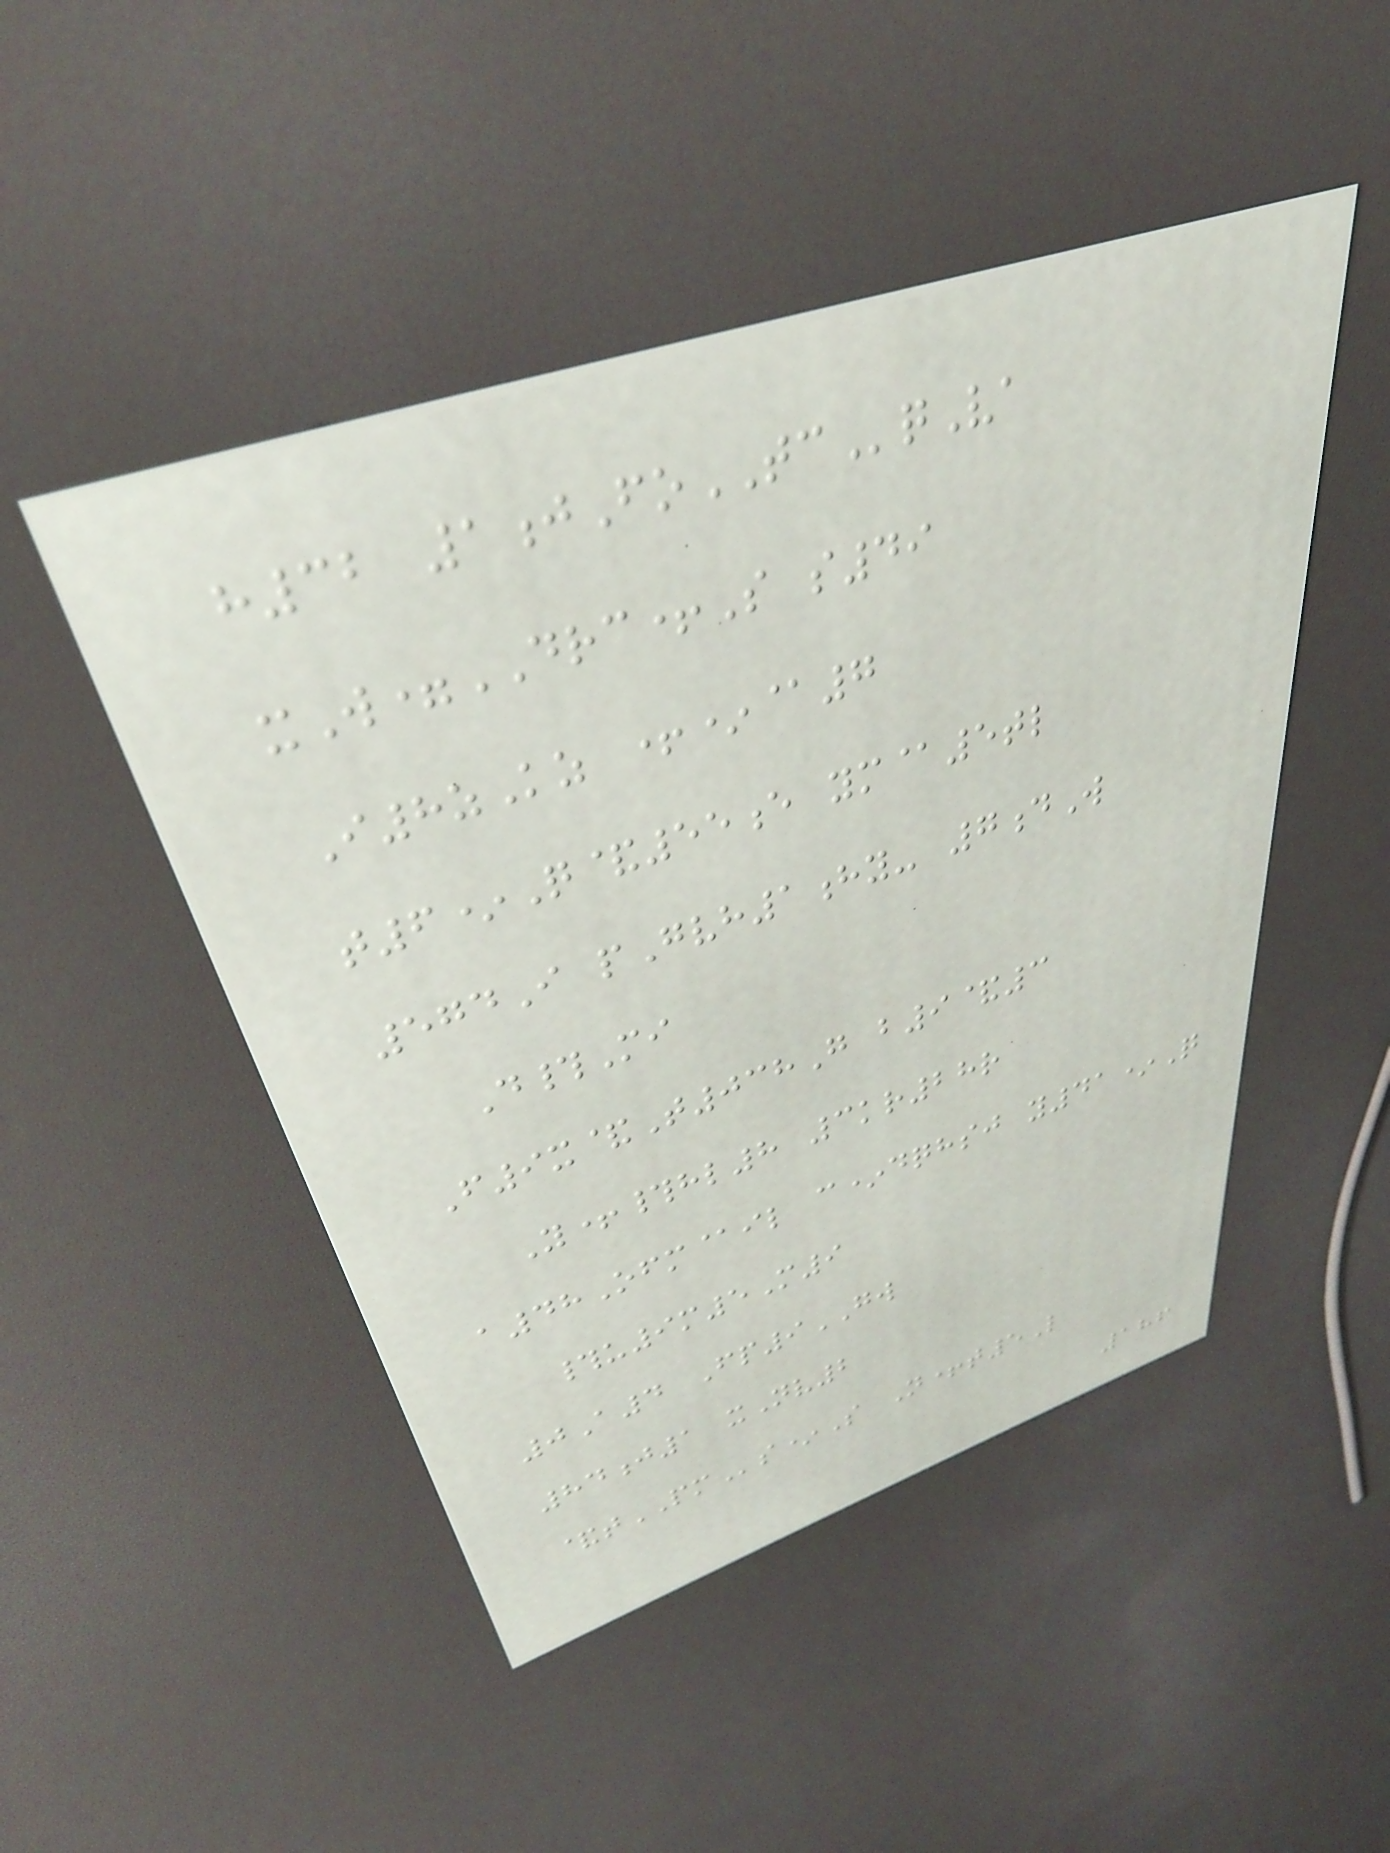h32 1jFoTCqVa
xW=DRC+S s49
I8zKz +*@7
t6*Q&55e ym@5tl
574I pGvh1hy- 7dW
D#Mi
F9x&T038G b9&3
Y+#hl8 3kr28r
a48Ofm@il c*dqhsj y41*Q
#u9m5M9
0A4 Fp9GW
84j1 xNv2
&tPMs*S N+t5L
186
